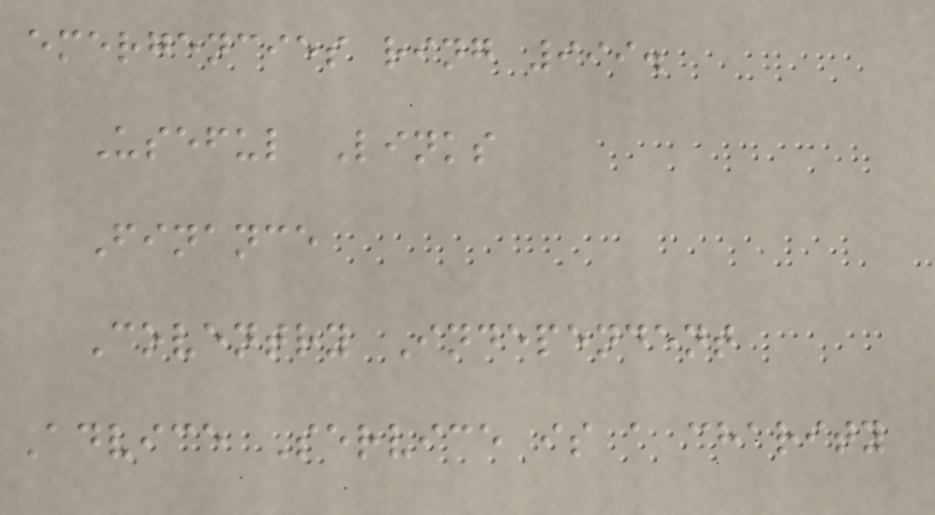emergencies ring 999.
Useful Links
Finance
Coventry Independent
Advice Service is a charity
